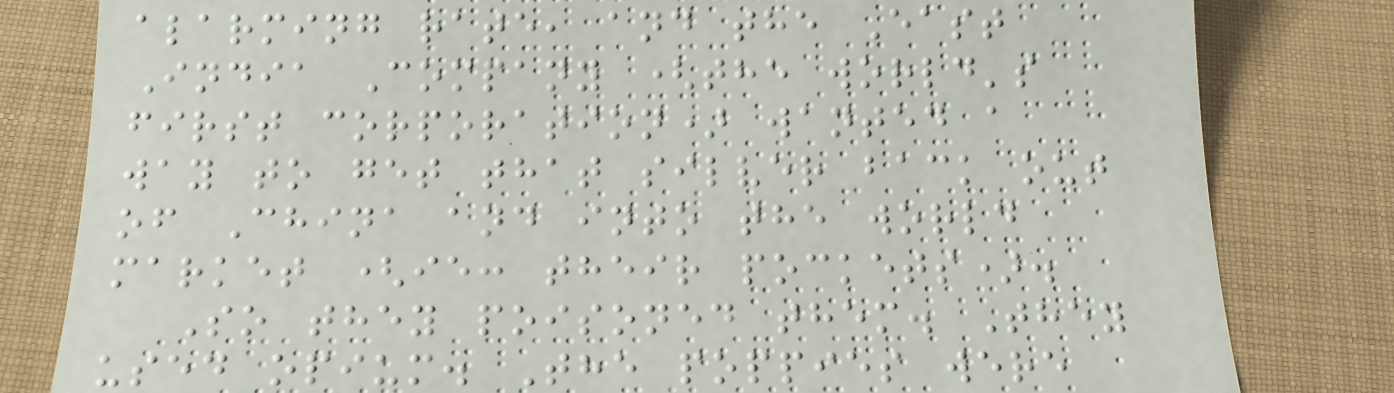alarming rate, and the East
India Company (the world's
first corporation) wanted a
way to get that silver back out
of China and into the world
market (ie: their pockets).
So they poisoned them. They
used opium. The poppies were
